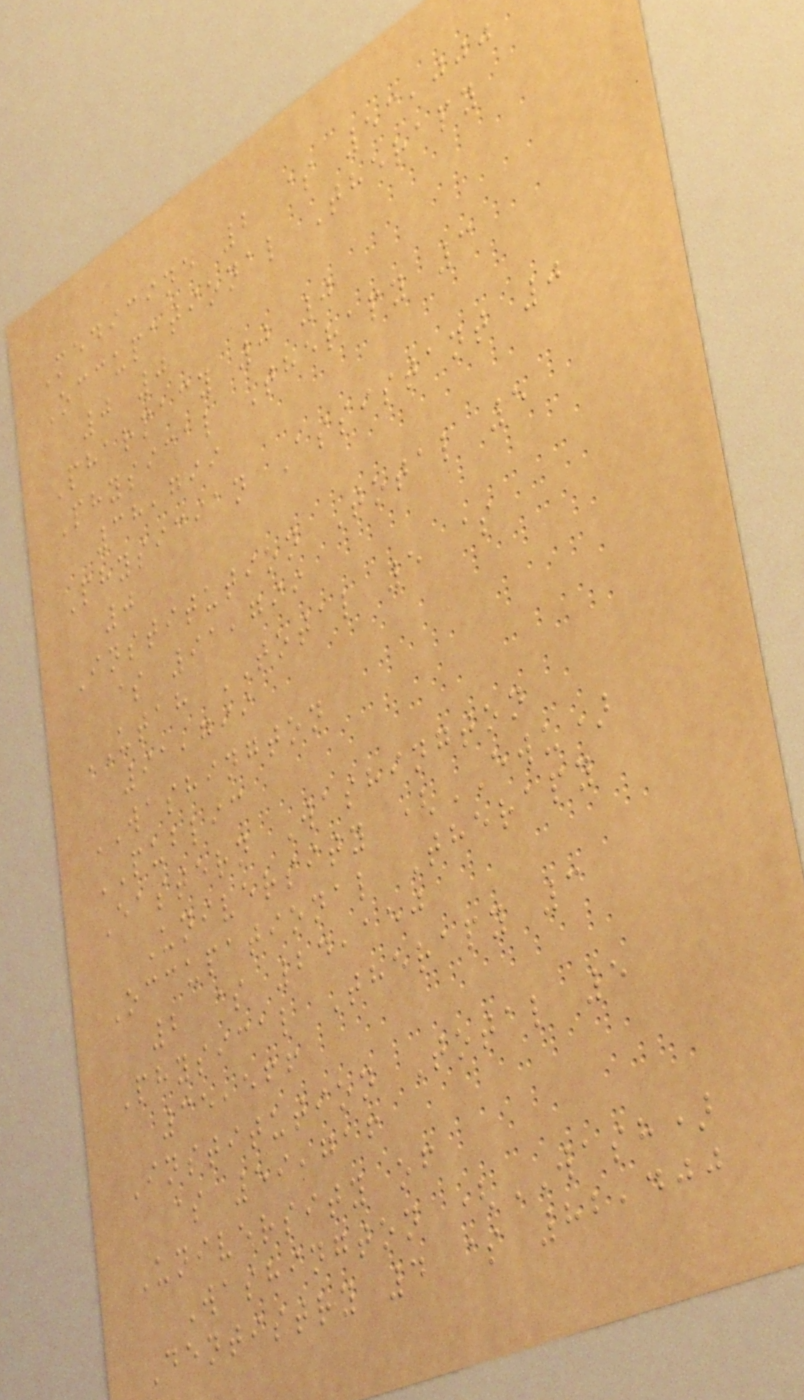Medicine 2 $ 53,000
Occupational Therapy
0 0
Pharmacy 0 0
Physical Therapy 3
38,799
Physician Assistant 0
0
Institution Total 5
$ 91,799
UTAH TOTAL 5 $
91,799
WASHINGTON
PUBLIC
Eastern Washington
University (EWU)
Occupational Therapy
2 $ 24,150
Physical Therapy 3
35,566
Institution Total 5
$ 59,716
University of
Washington (WASH)
Dentistry 4 $ 82,400
